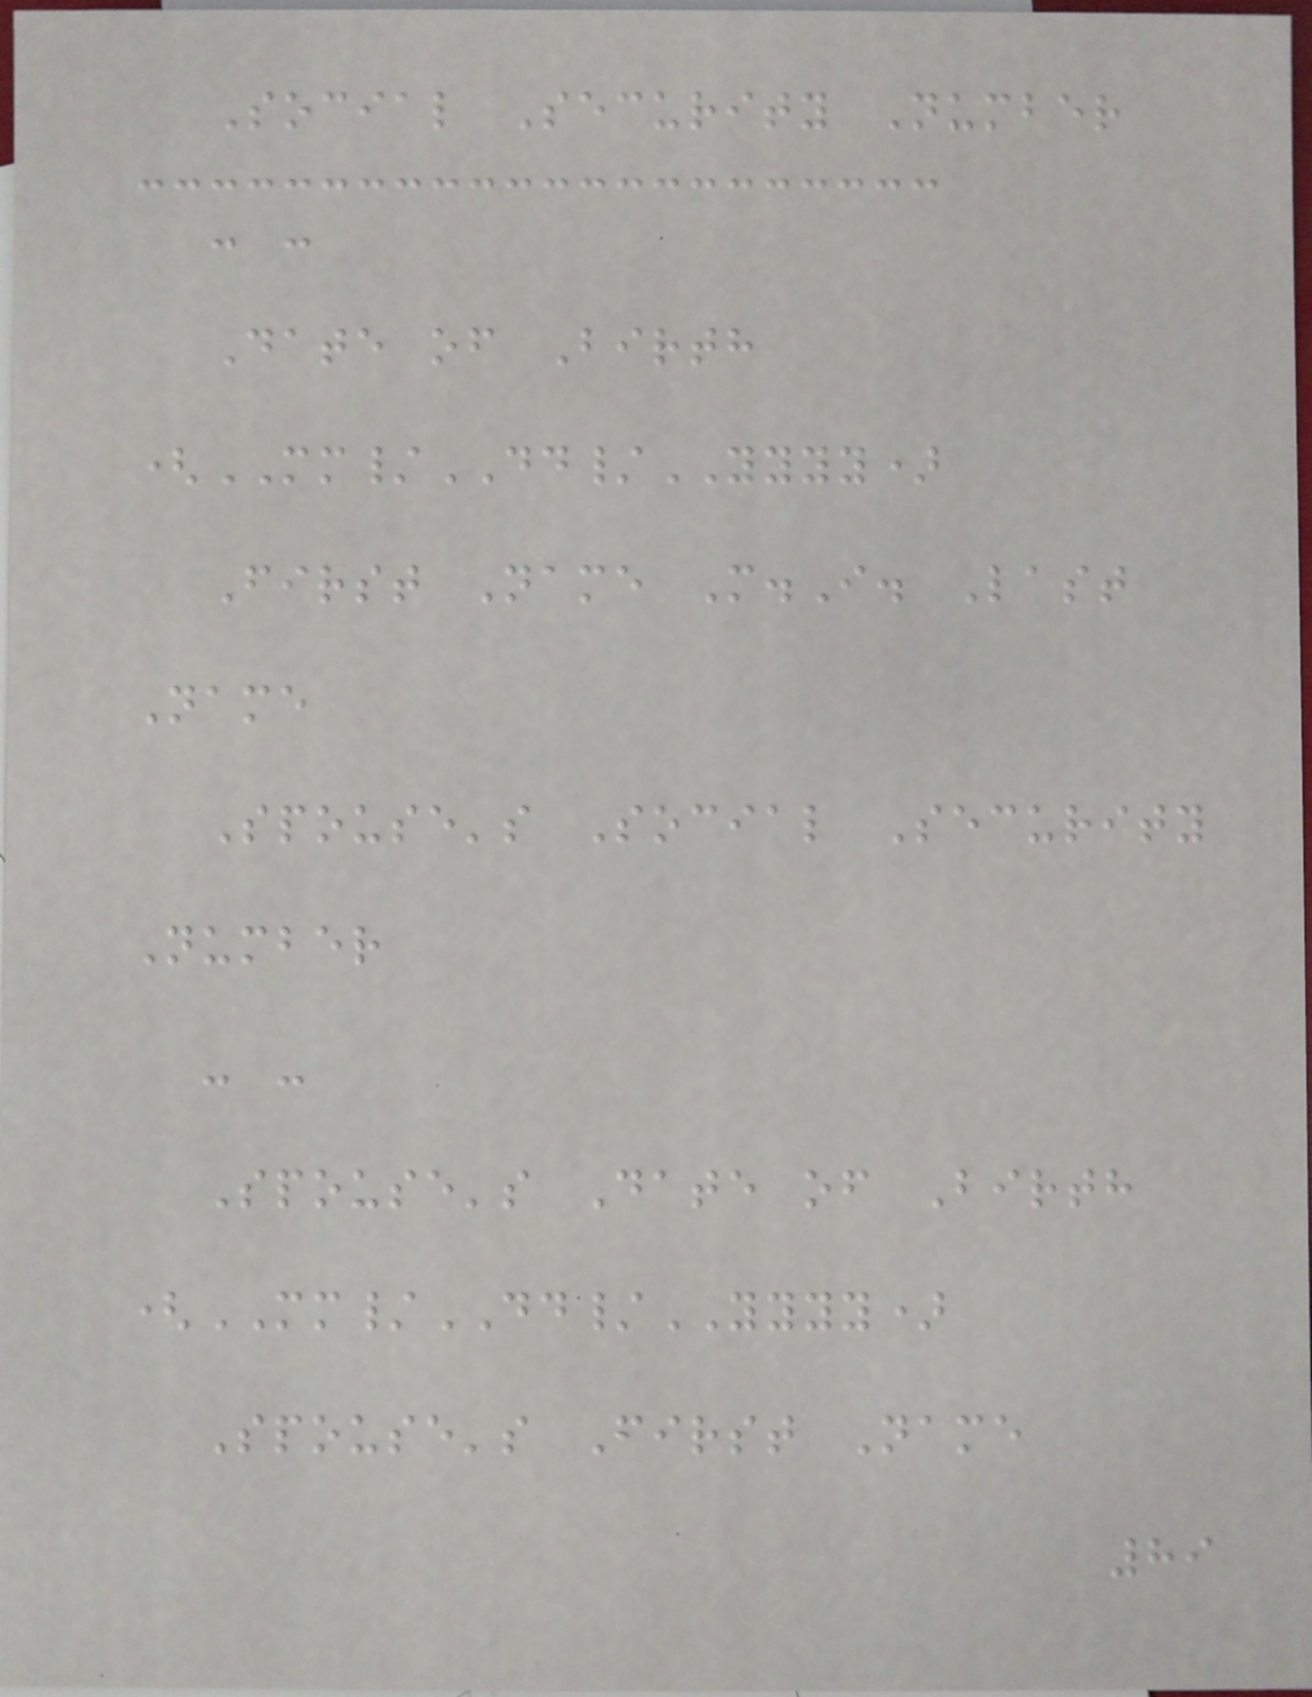Social Security Number
- -
Date of Birth
(MM/DD/YYYY)
First Name M.I. Last
Name
Spouse's Social Security
Number
- -
Spouse's Date of Birth
(MM/DD/YYYY)
Spouse's First Name
89
